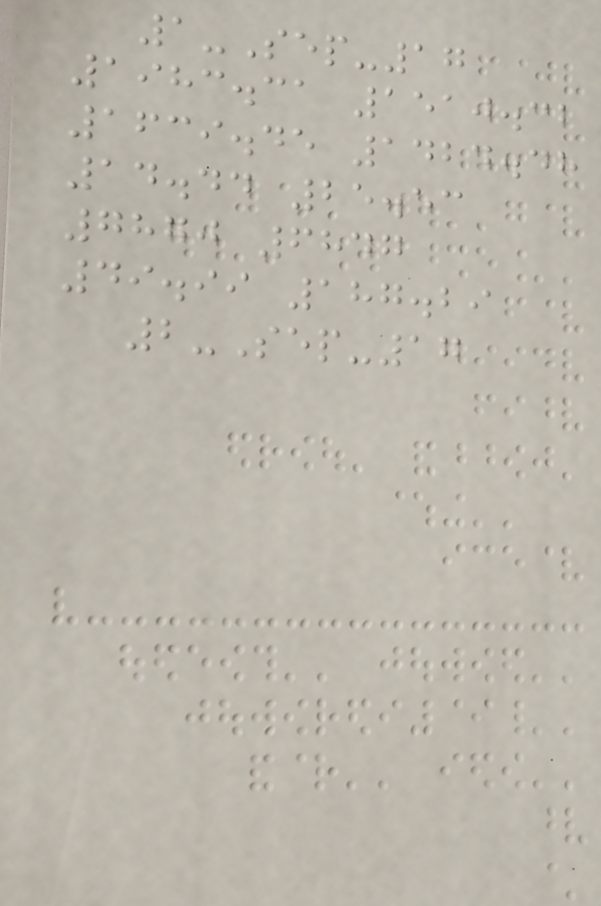1-Sep-17
1983.31 1510.32
1639.45 1424.48
14.44 25.53
7870 6847
49.99 187.29
2-Sep-17
